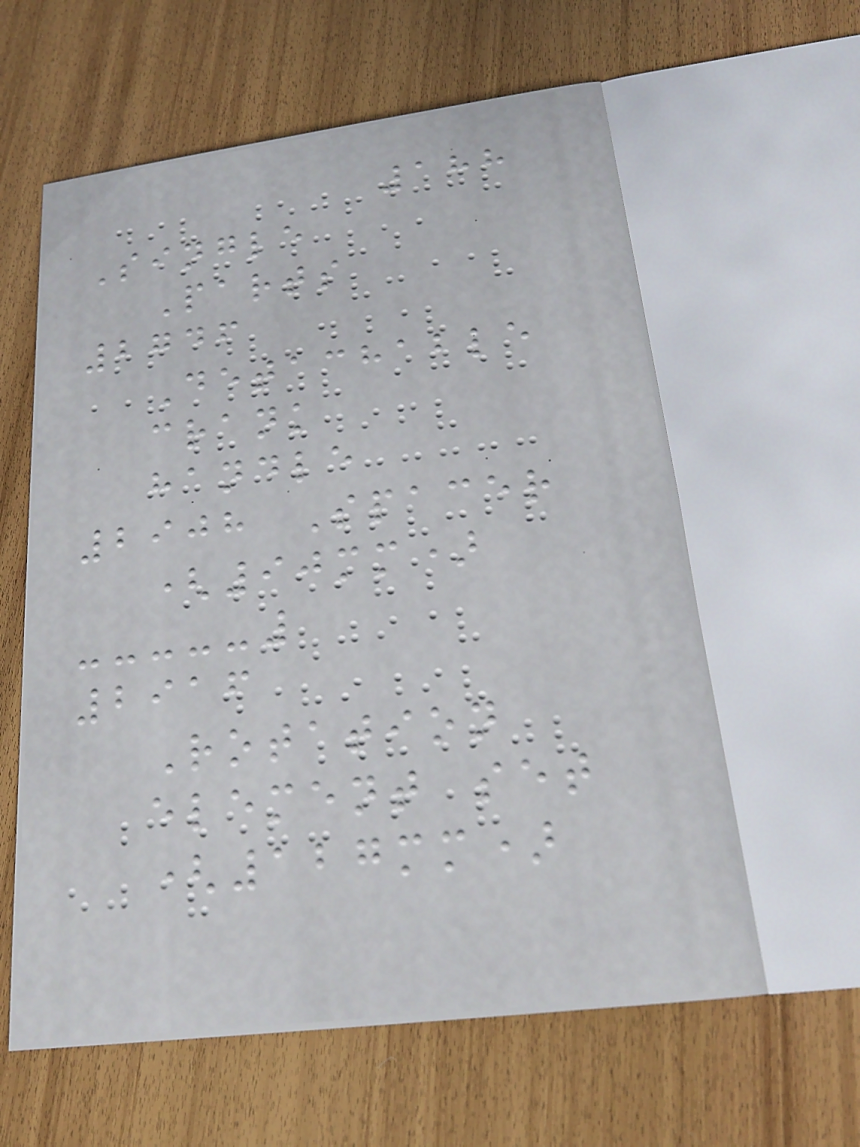188
Single
Parts
2746
Detachable
crank
handle
2908 Spacer
(90mm)
2916
Rotation
element set
(127mm)
